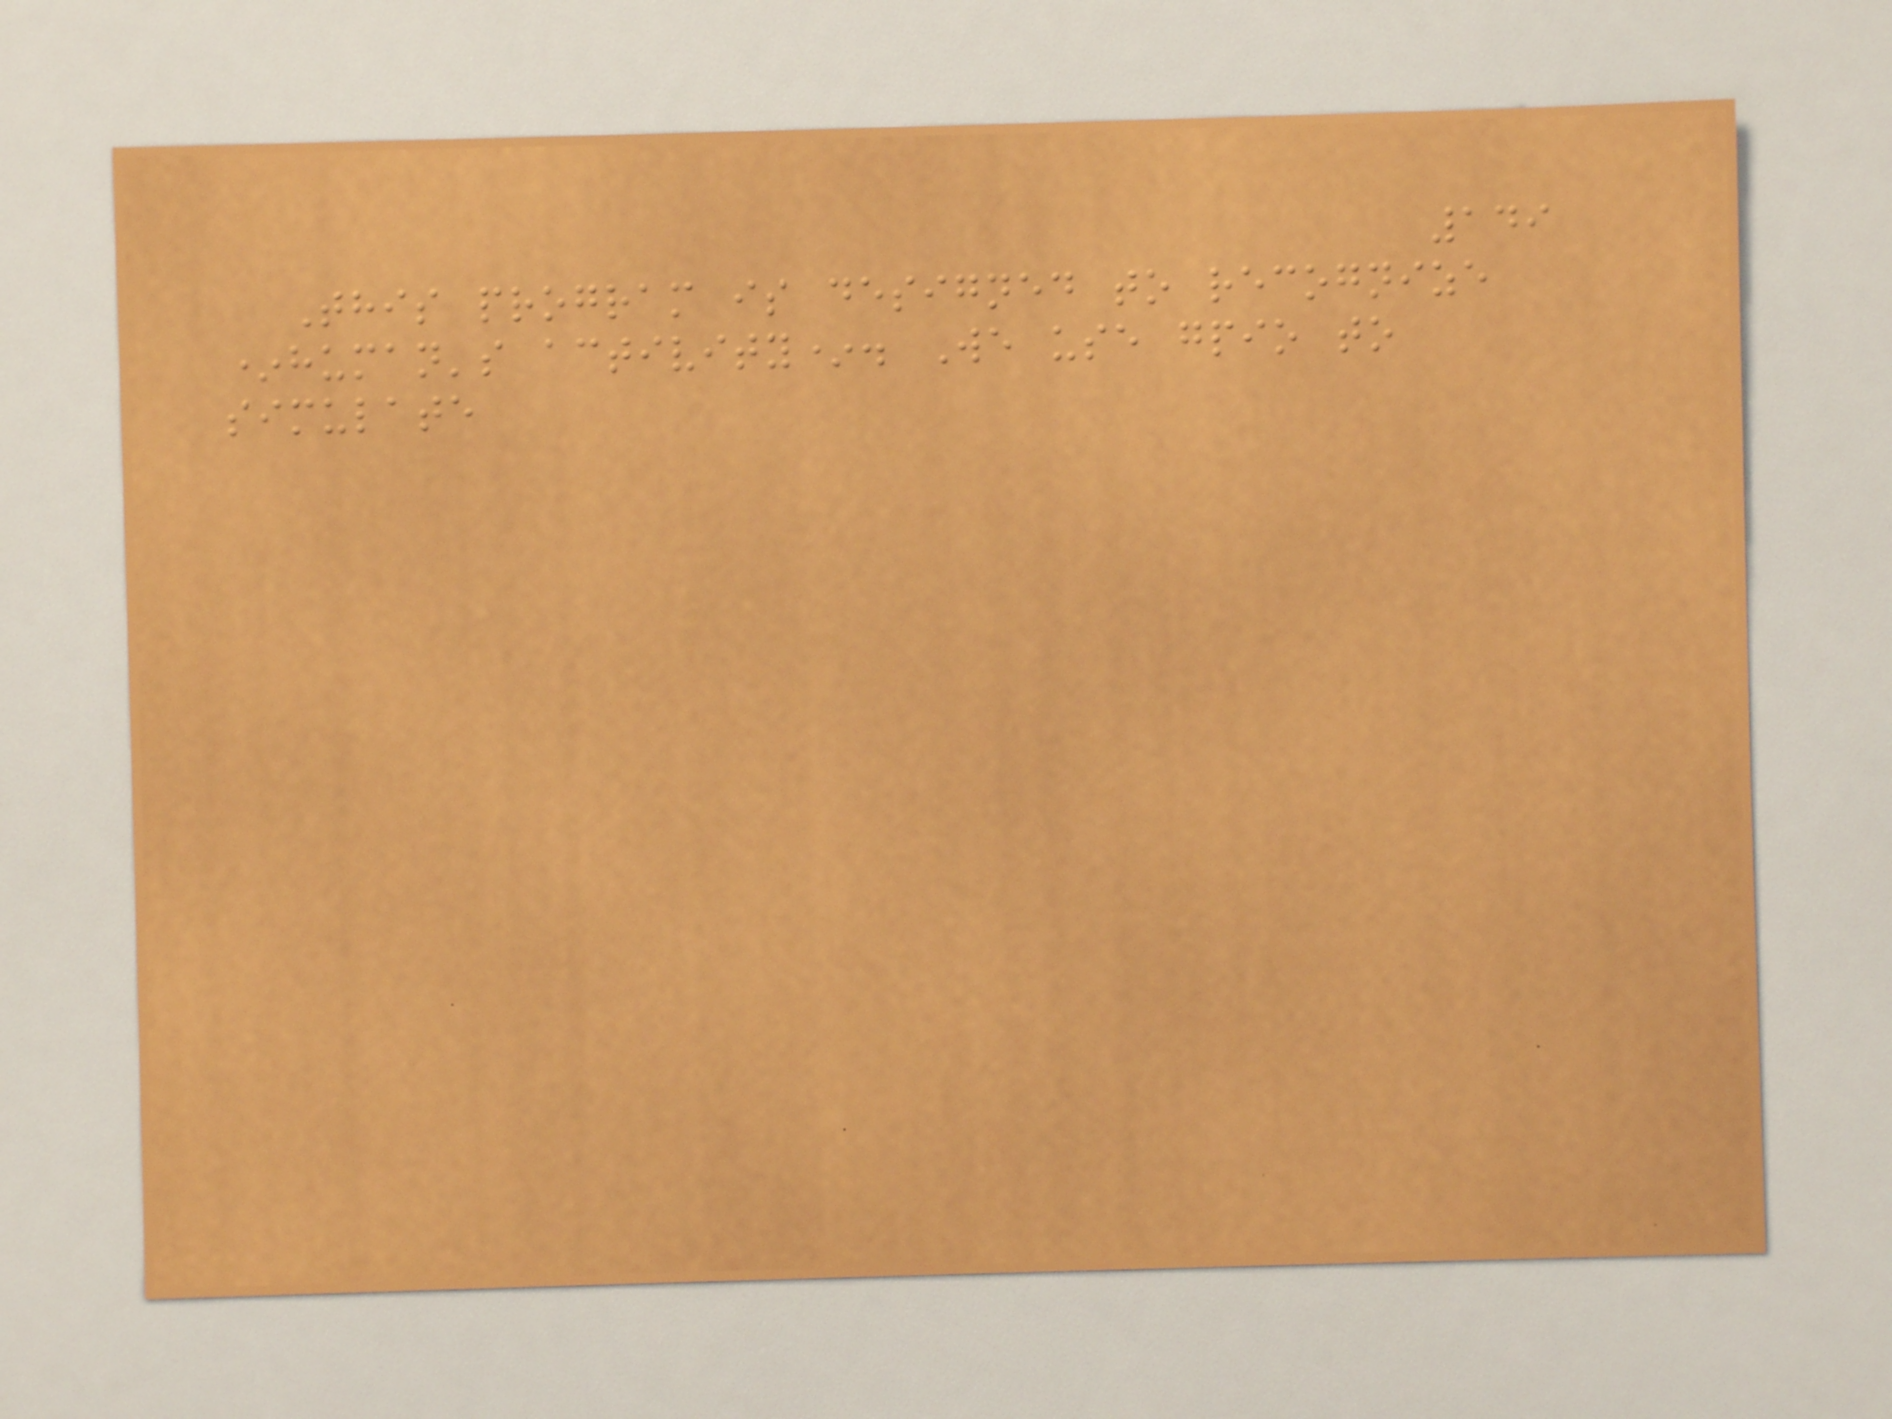149
This program is designed to recognize
*human's activity*. We use gpio to
simulate
